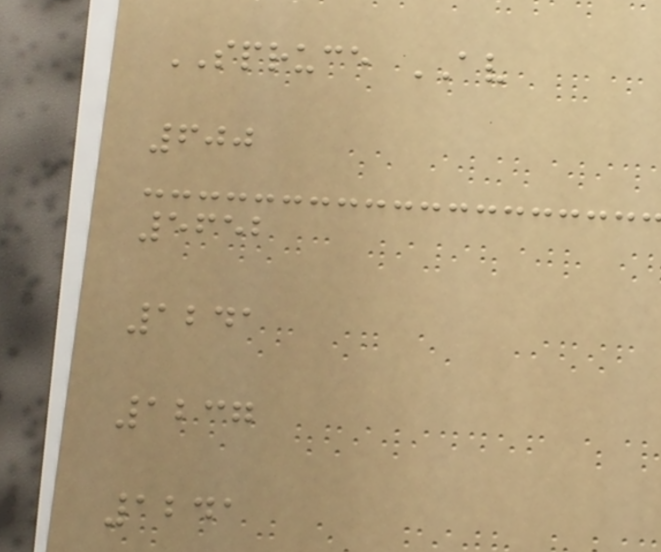SPRUCE AV
600
5652
1241
1237
1241
